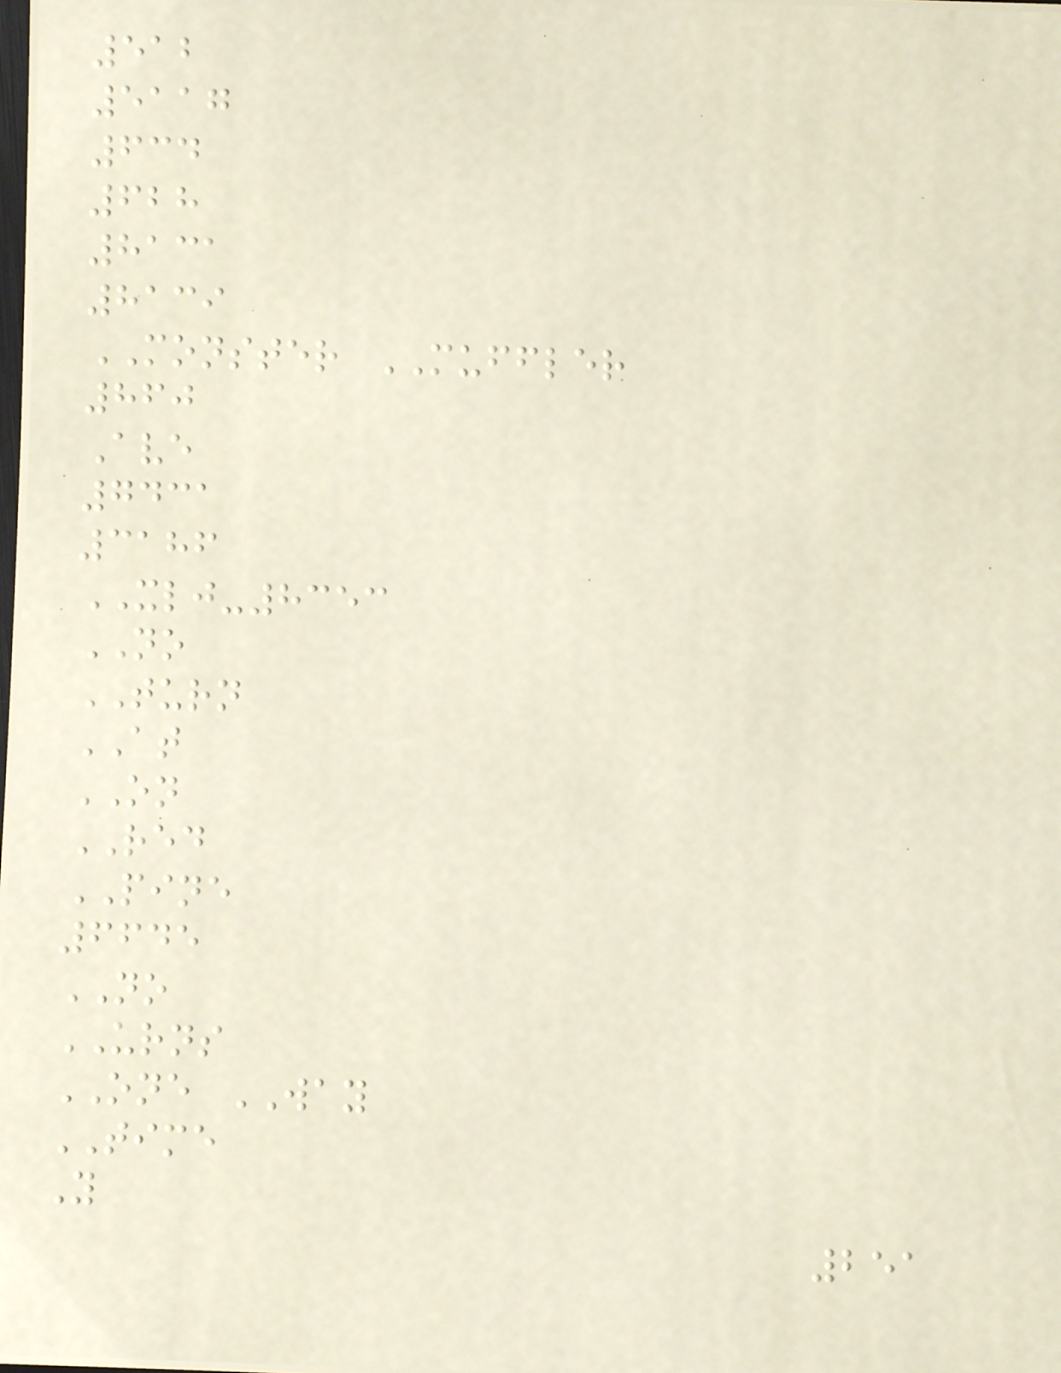512
5117
634
628
8131
8139
MONSTER MUFFLER
860
Ave
7431
3186
XLJ-8353
NO
TURN
AT
ON
RED
PINE
6645
NO
URNS
ONE WAY
TIME
Y
251
